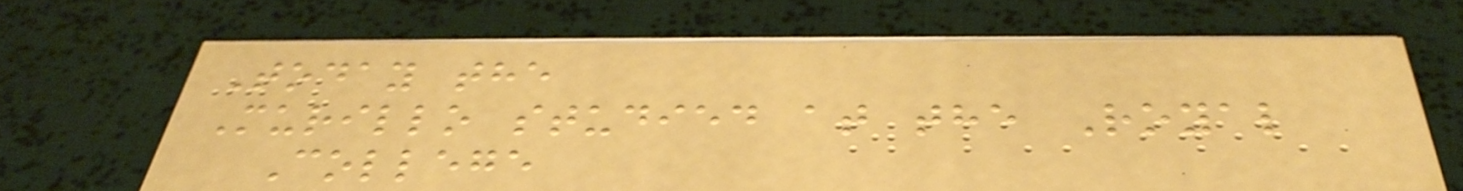Today the
Murillo studied at the Royal
College
